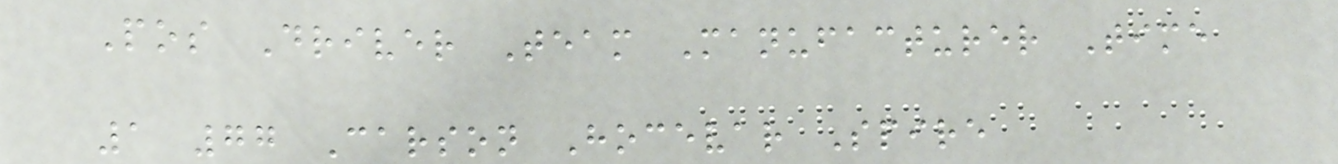Pos Driver Team Manufacturer Time
1 77 Carson Hocevar Spire
